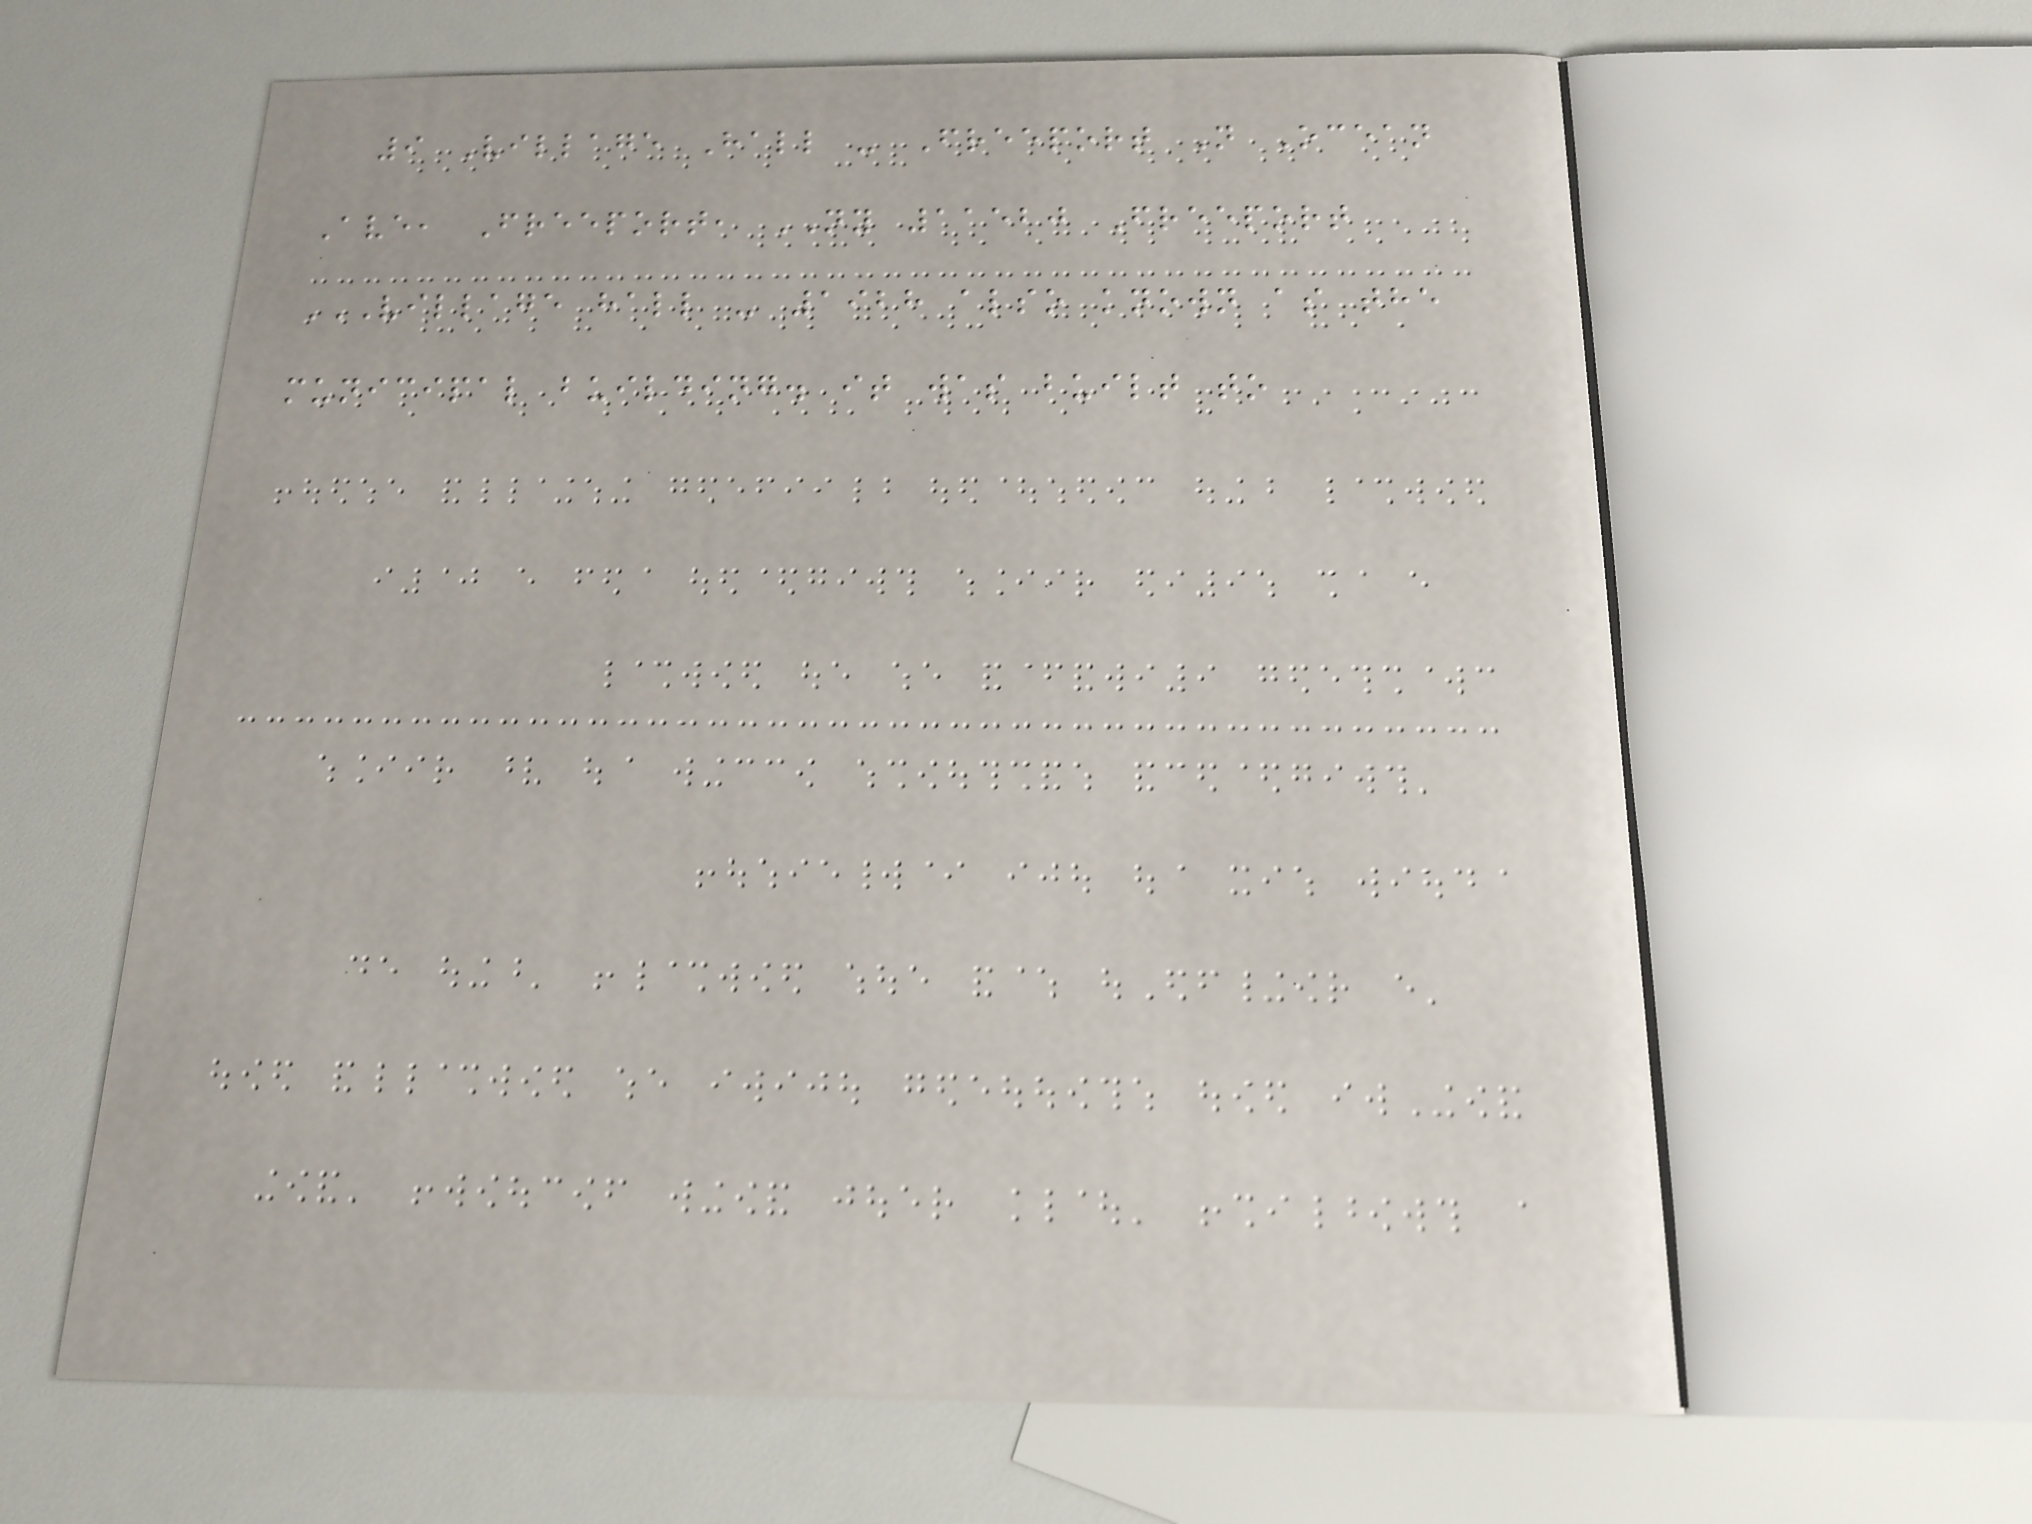9 Village Hall - Freeport N Ocean
Ave, Freeport, NY 11520 Freeport
VILLAGE HALL - 1928 ALSO KNOWN AS THE
MUNICIPAL BUILDING. IT WAS BUILT TO
